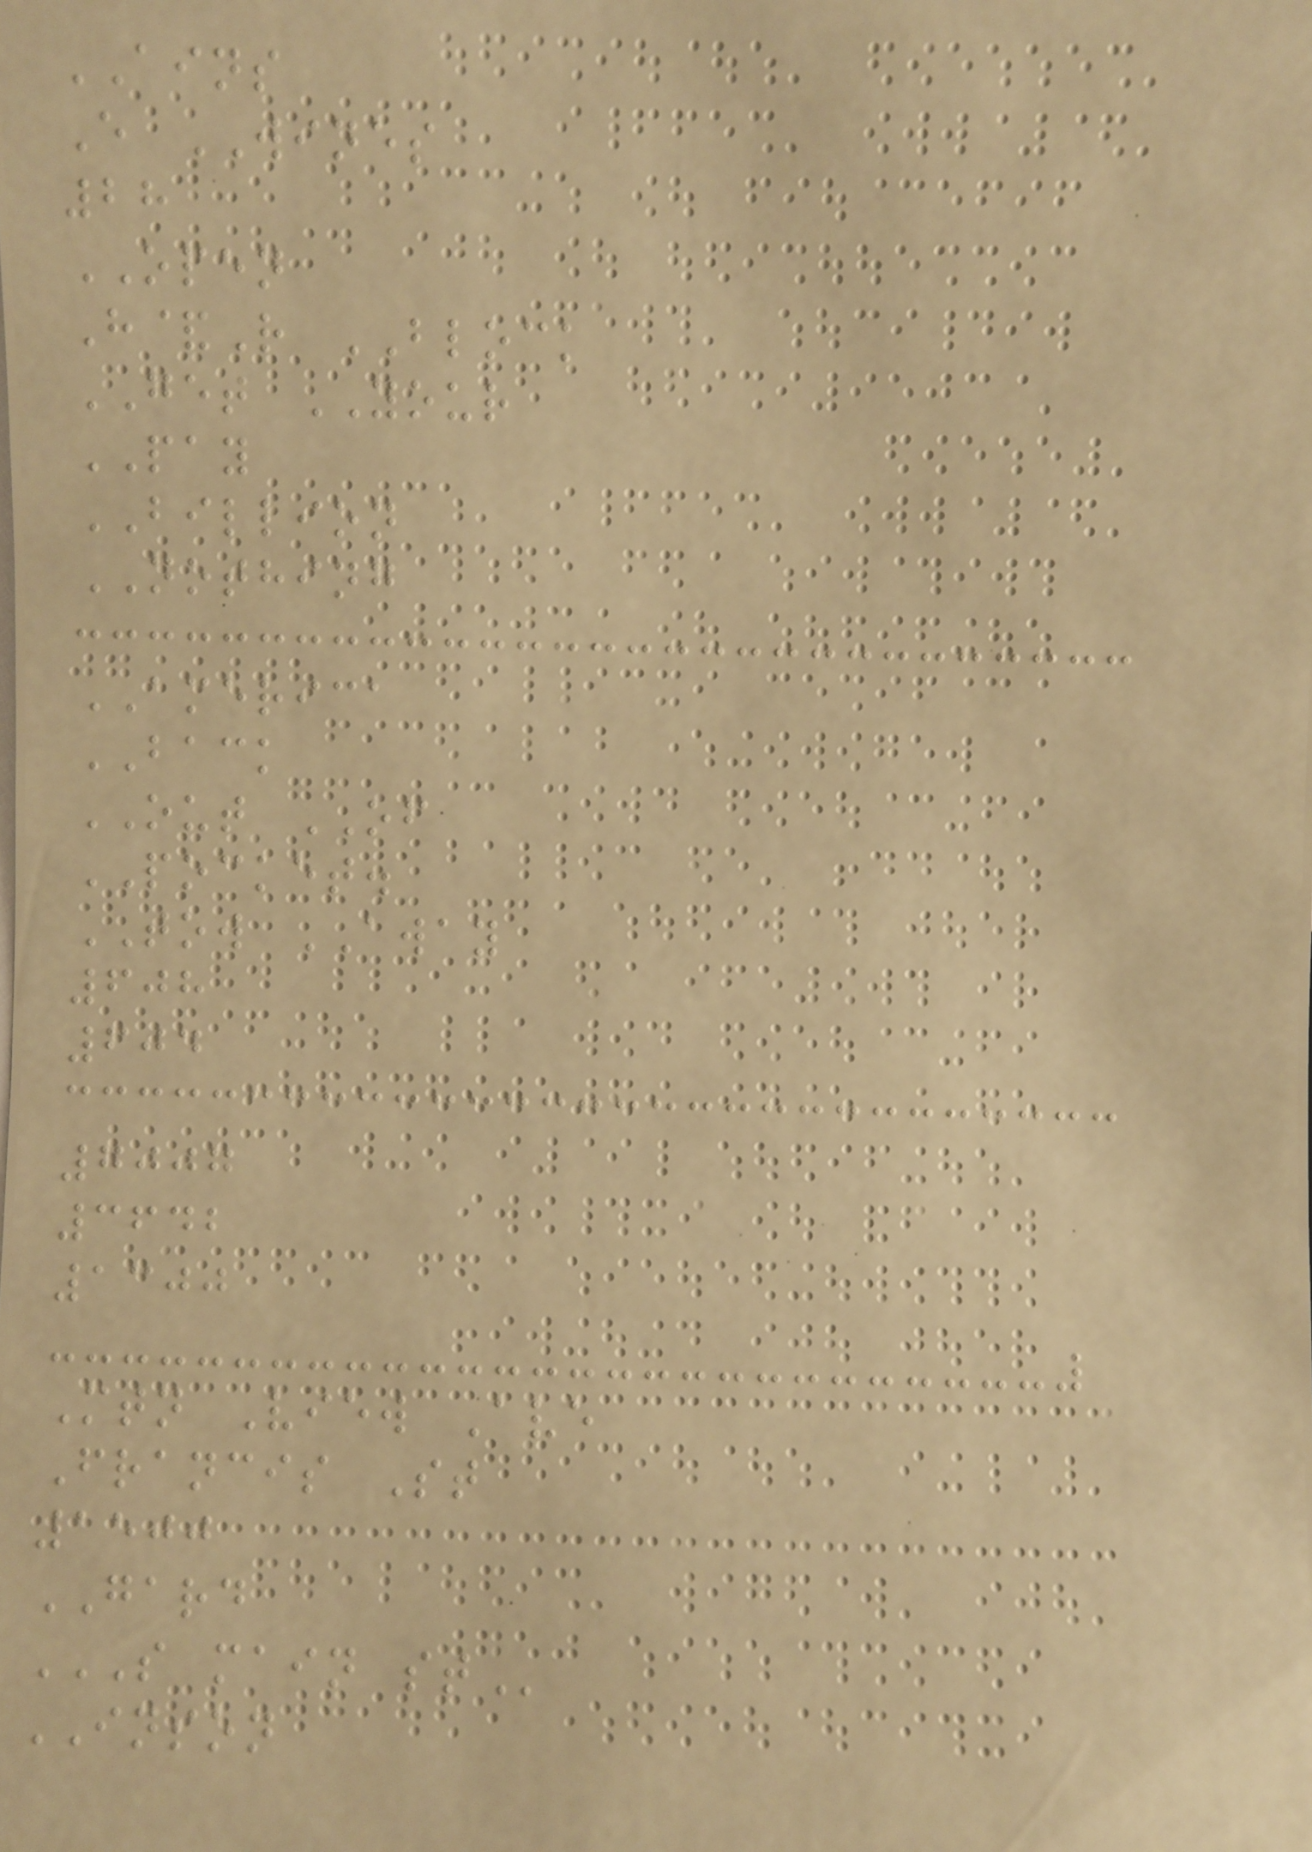AINS
E WINES
28
OPEN
H&R BLOCK
GET YOUR
PAY
BILLION
NOTHING
AMERICA
BACK
OUT OF
POCKET.
TOW AWAY
608
604
7007
3642
1300
Mtn View Ave
Francis St
1500
GARD
S MAIN ST
INSON
